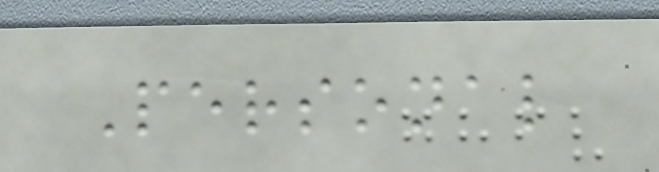Personal
